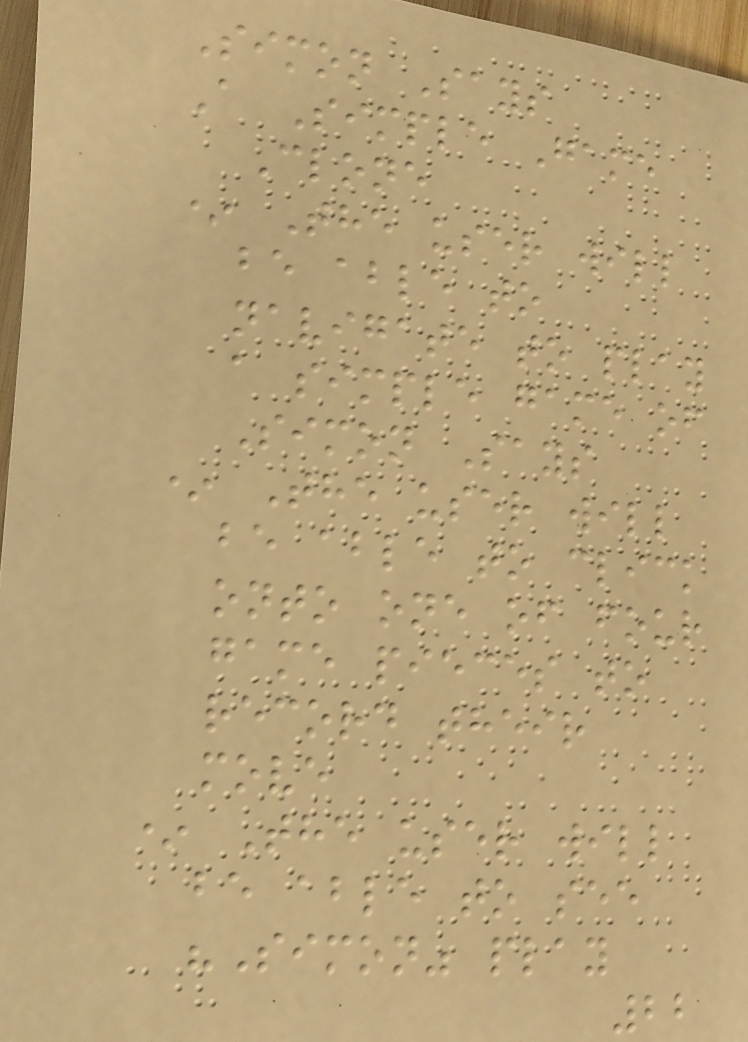Simon Says
A Simple Game
Clone
* The user will
be able to
navigate to play
a simple game of
Simon Says
* The user will
be able to click
onto one of four
game pieces to
record their
move
* The user will
be able to see
"Simon" play
22
